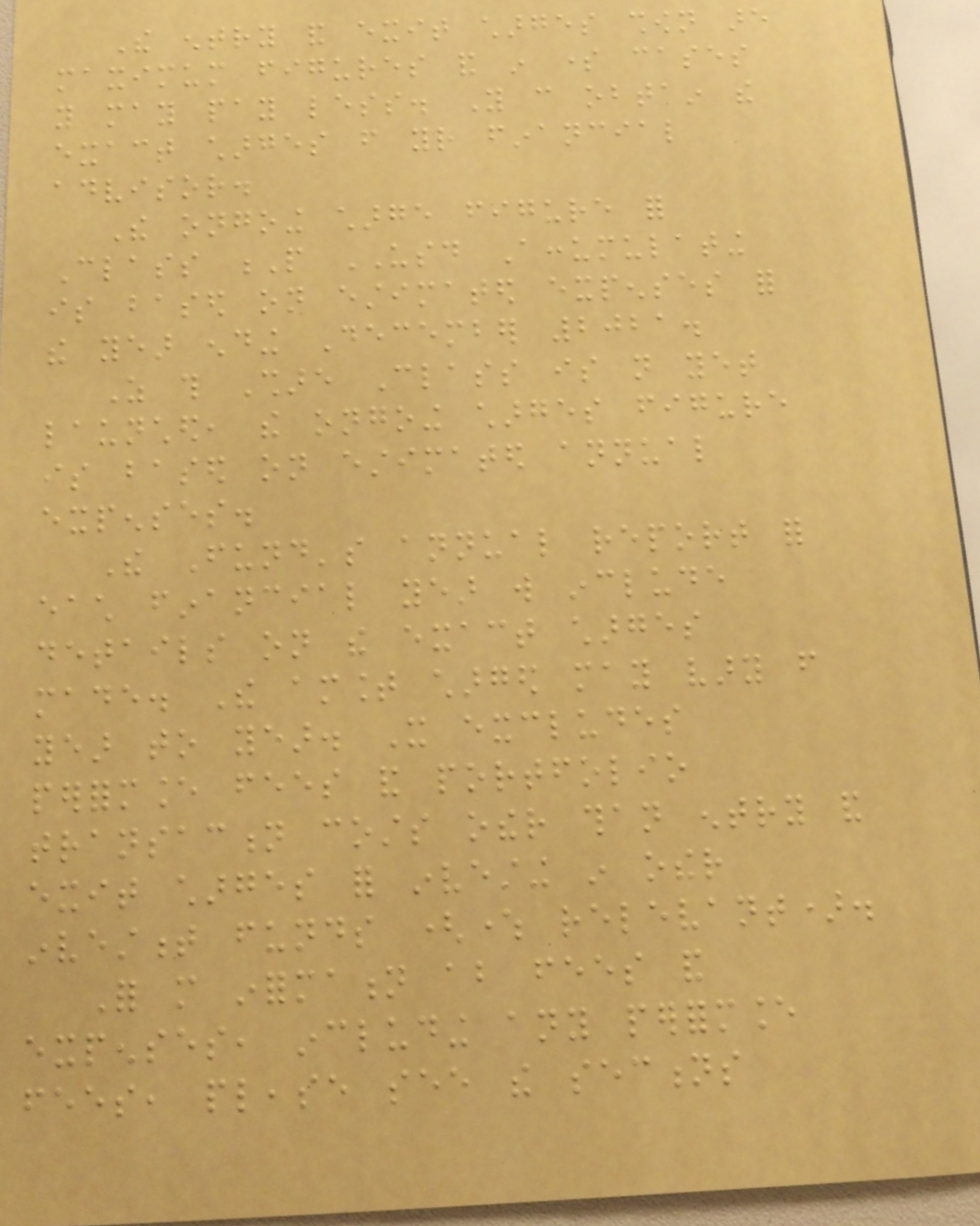The entry and exit charges shown are
maximum figures and in some cases
you may pay less. You can obtain the
exact charges from your financial
advisor.
The ongoing charge figure for
Class P USD Accumulating
is based on estimated expenses for
the year ending December 2021.
As this Share Class is not yet
launched, the ongoing charges figure
is based on estimated annual
expenses.
The Fund's annual report for
each financial year will include
details on the exact charges
made. The amount charged may vary from
year to year. It excludes
performance fees and portfolio
transaction costs other than entry and
exit charges for investing in other
investment funds (where relevant).
For more information about fees and
expenses, including any performance
fees, please see the sections
